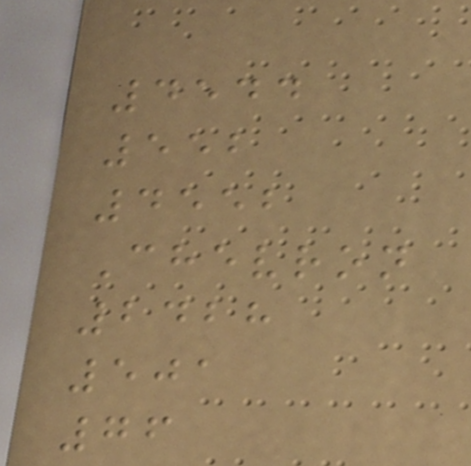4544
552
4552
Chevron
2428
501
76
